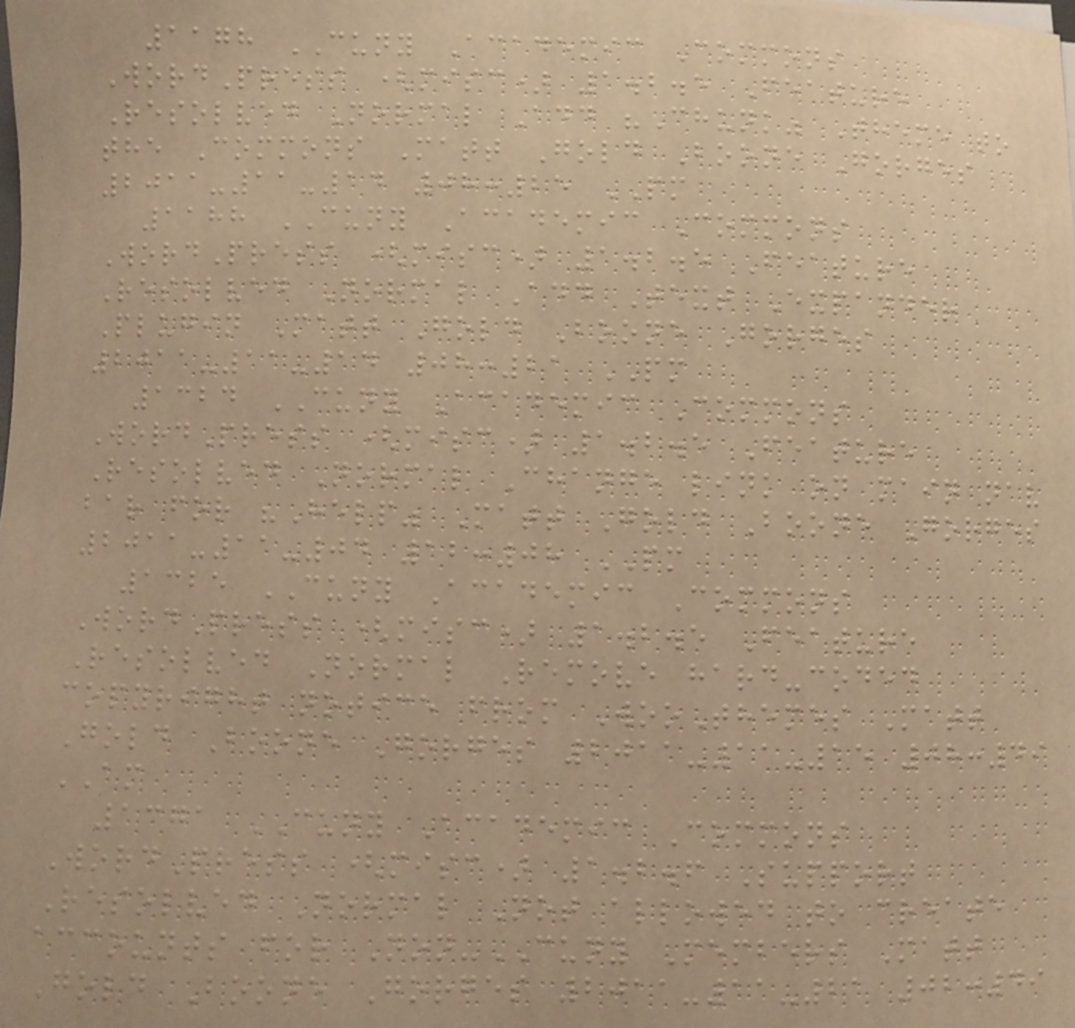1178 CUNY Academic Commons
WordPress (misc) 1.2.5 Feature
Resolved Normal Add "Chunk" Theme to
the Commons Matt Gold Boone Gorges
2011-11-14 08:25 PM
1188 CUNY Academic Commons
WordPress (misc) 1.2.5 Feature
Resolved Normal Add Text Expander
Plugin Matt Gold Boone Gorges
2011-11-14 08:21 PM
1324 CUNY Academic Commons
WordPress (misc) 1.2.5 Feature
Resolved Normal Change link on main nav
bar for "Help" Matt Gold Boone Gorges
2011-11-04 12:08 PM
1325 CUNY Academic Commons
WordPress (misc) 1.2.5 Feature
Resolved Normal Remove hard-coded
copyright notice from WooThemes Matt
Gold Boone Gorges 2011-11-15 08:49
AM
1371 CUNY Academic Commons
WordPress (misc) 1.2.6 Support
Resolved Normal Not allowed to create
accounts for Non-CUNY Members Matt
Gold Boone Gorges 2011-11-21 02:49
